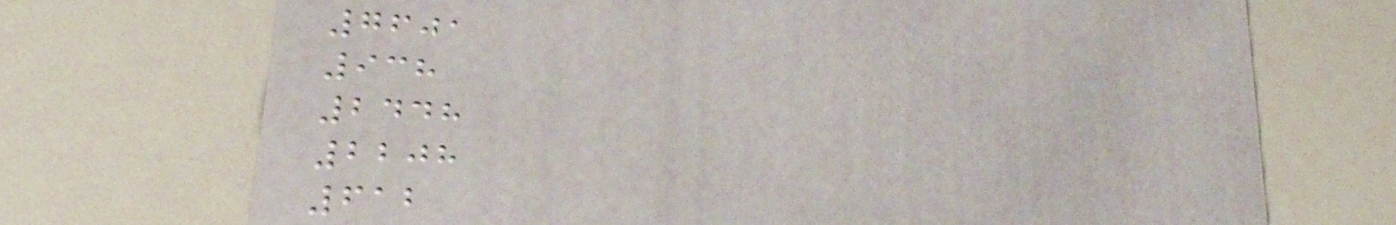7601
938
2448
2208
612
